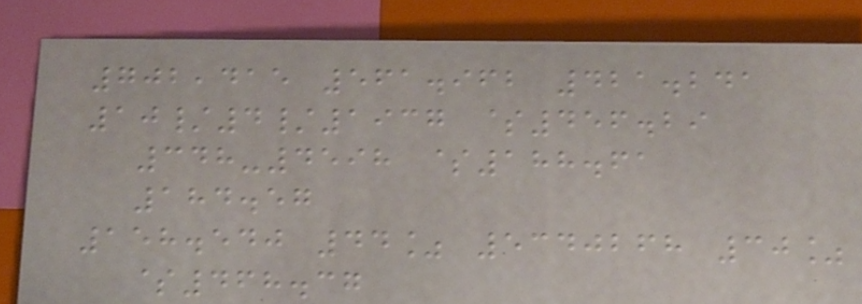702,415 561.962 421.241
10/4/1937 $456.29
348-4598 $188.61
184.57
158.540 44% 5340268 30%
$468.37
